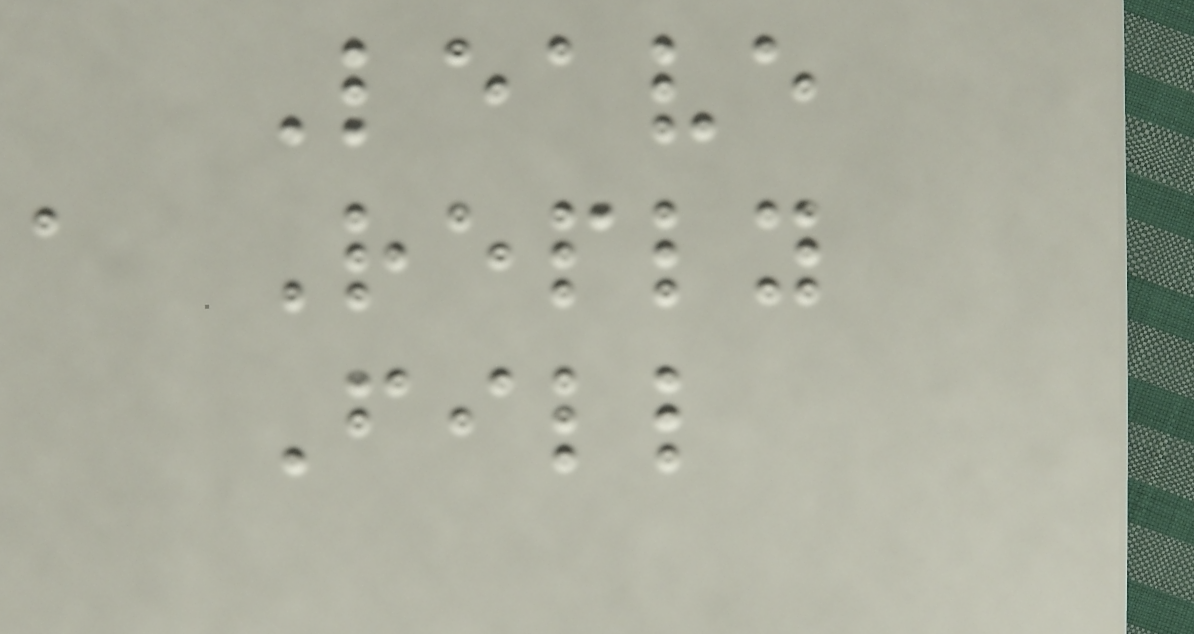Leave
a Reply
Fill
